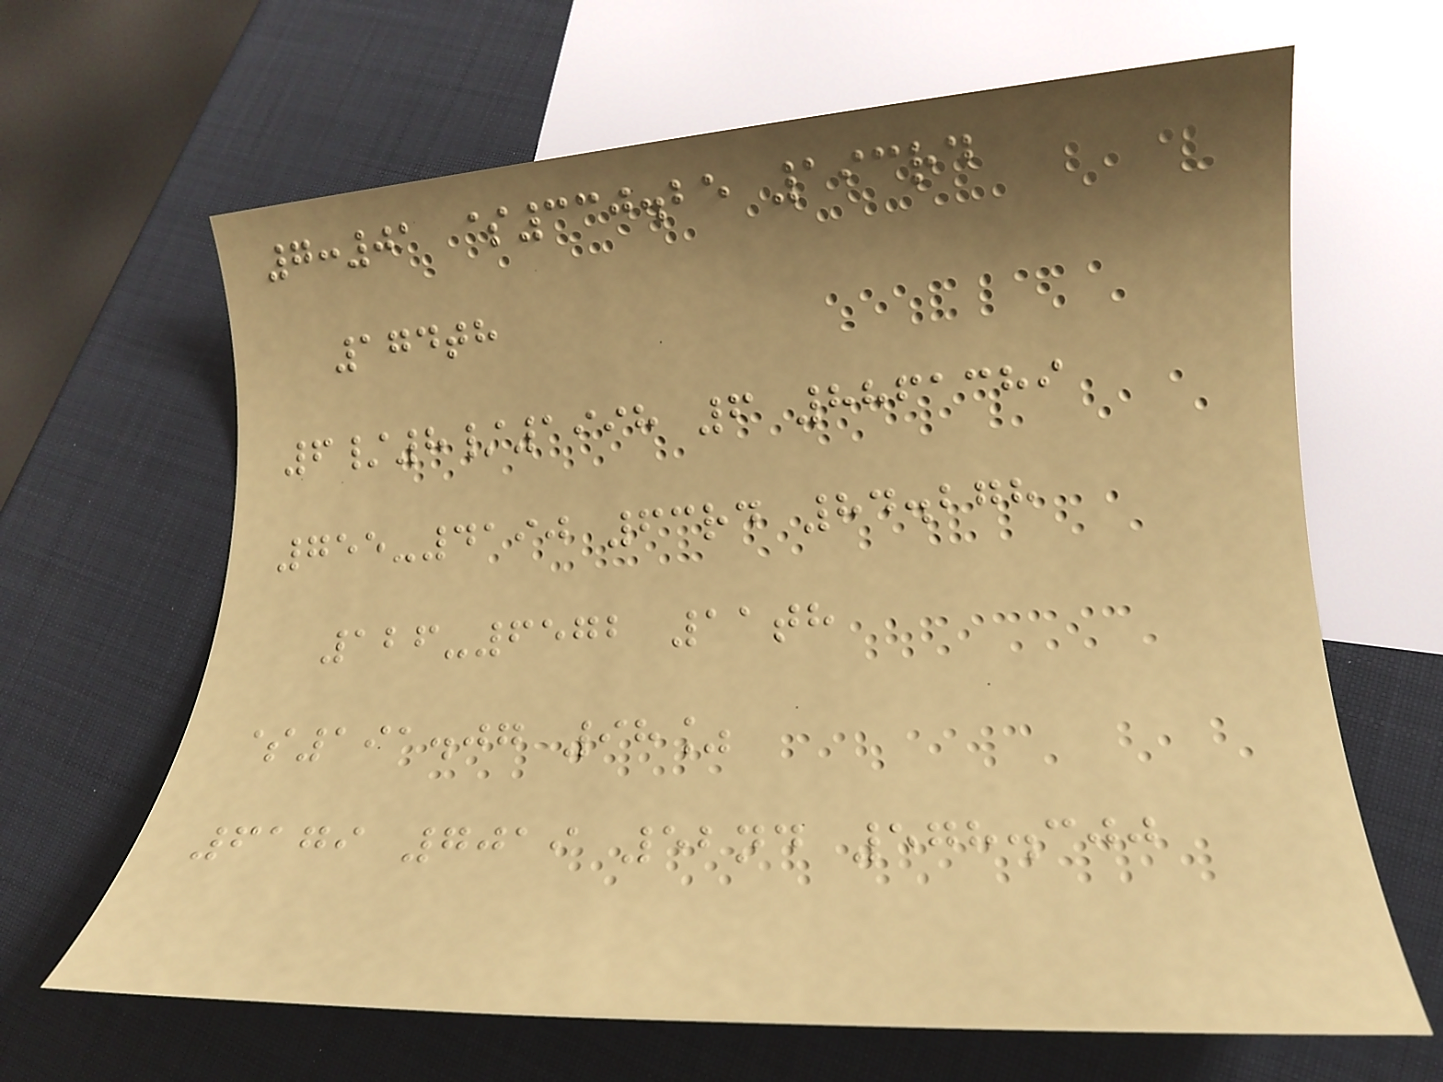7:01 $330.25 193rd
174th
6/8/1998 6 8861389
755-4190 63rd 84.278
126-6572 11th
$191.07 98%
6179 7019 52nd 578.300
